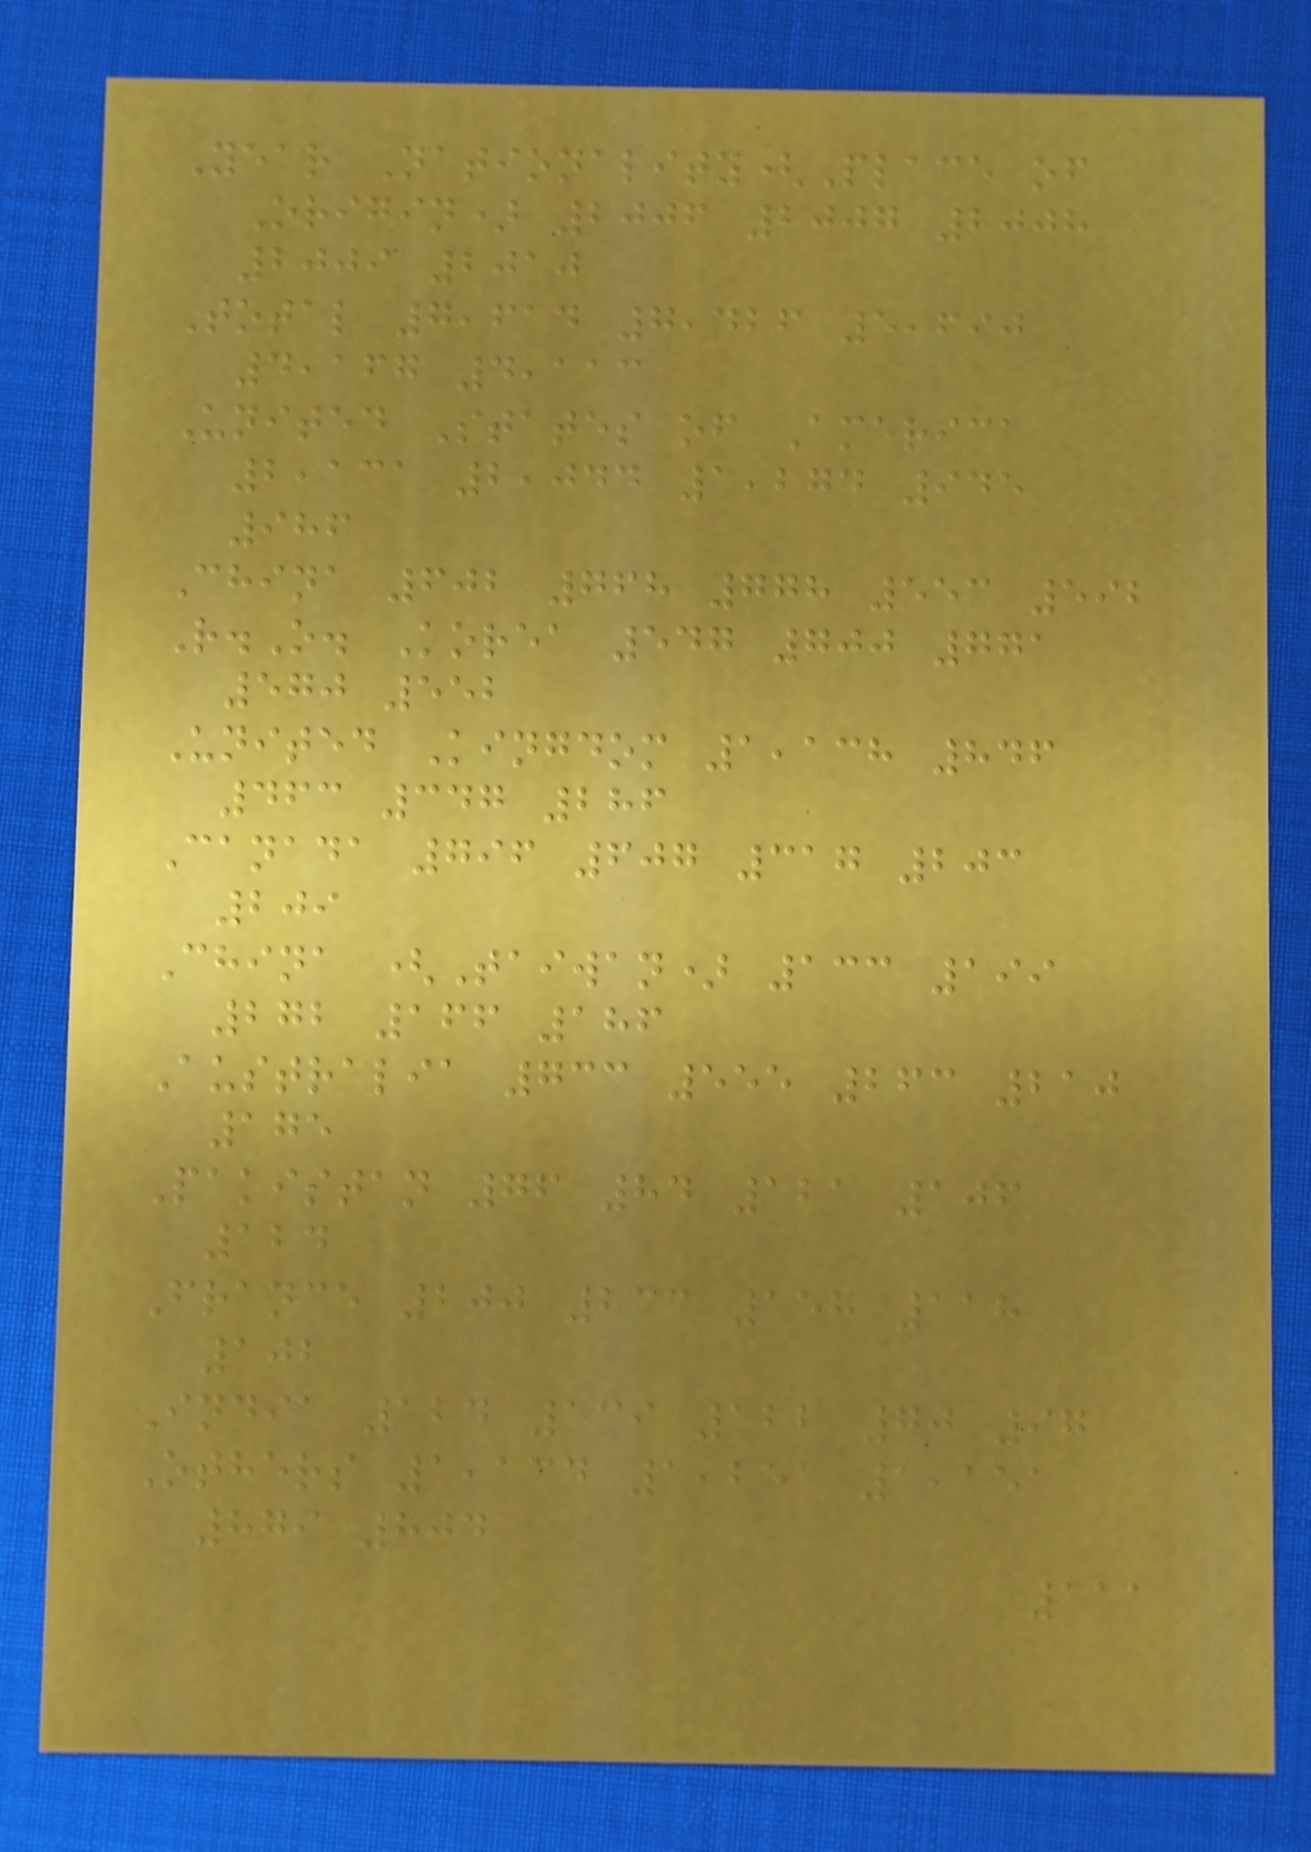Year Nationality(Place of
Origin) 2006 2007 2008
2009 2010
Total 7,614 7,426 5,690
4,167 4,113
United States of America
2,131 2,044 1,274 945
986
China 602 768 778 553 592
R.O. Korea 547 700 771
570 552
United Kingdom 1,138 846
463 347 286
Canada 796 607 317 203
209
China (Taiwan) 133 199
272 166 186
Australia 733 555 263 210
175
Pakistan 76 84 121 106
124
France 200 233 158 118
102
India 124 139 122 70 97
Others 1,134 1,251 1,151
879 804
111
